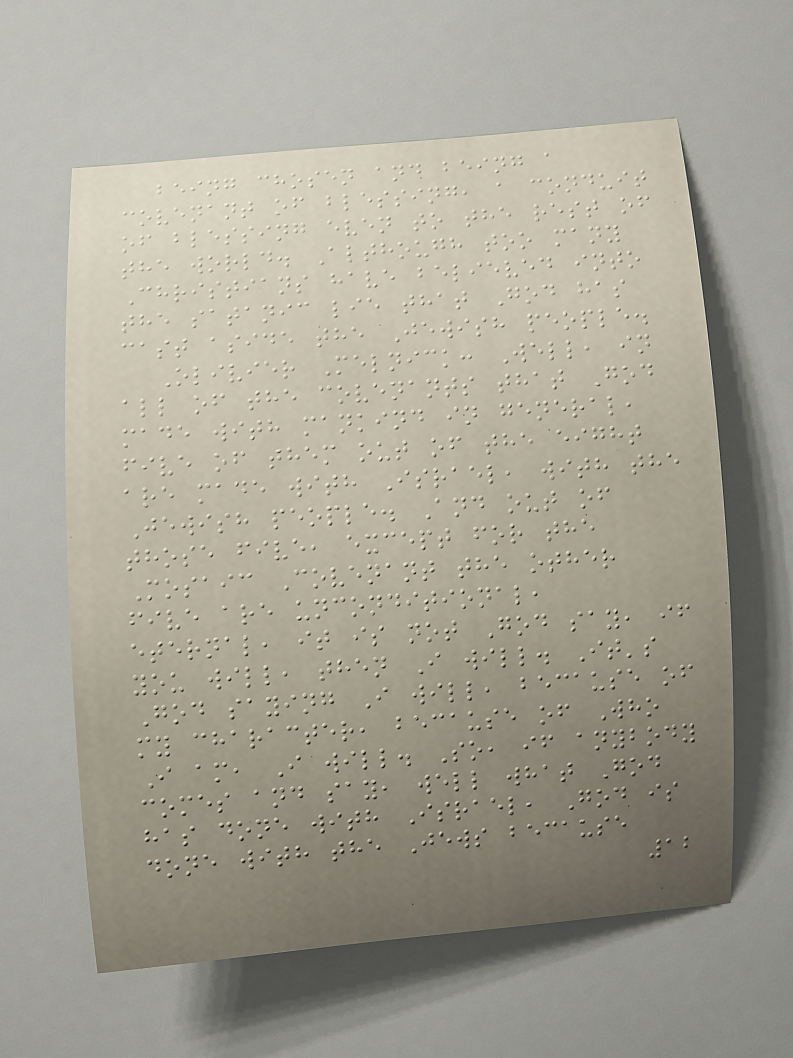being chosen and being a
covenant of blessing, a conduit
of blessing even to the rest of
the world. Although too many
Christians have believed into
the satanic lie that God has
cast aside the Jewish people.
Olivier Melnick: Well, in
all of the covenants that God
made with mankind in general,
five of them out of the eight
are made with Israel, with the
Jewish people. And out of
those five, except for the
Mosaic Covenant the other
five are unconditional,
eternal, it is not God say, if
you will, then I will. It's
God saying I will, because of
my character, because of Who
I am, I will. So, if anybody
comes and say, well what God
has done with Israel, God is
done with the Jews because
12
